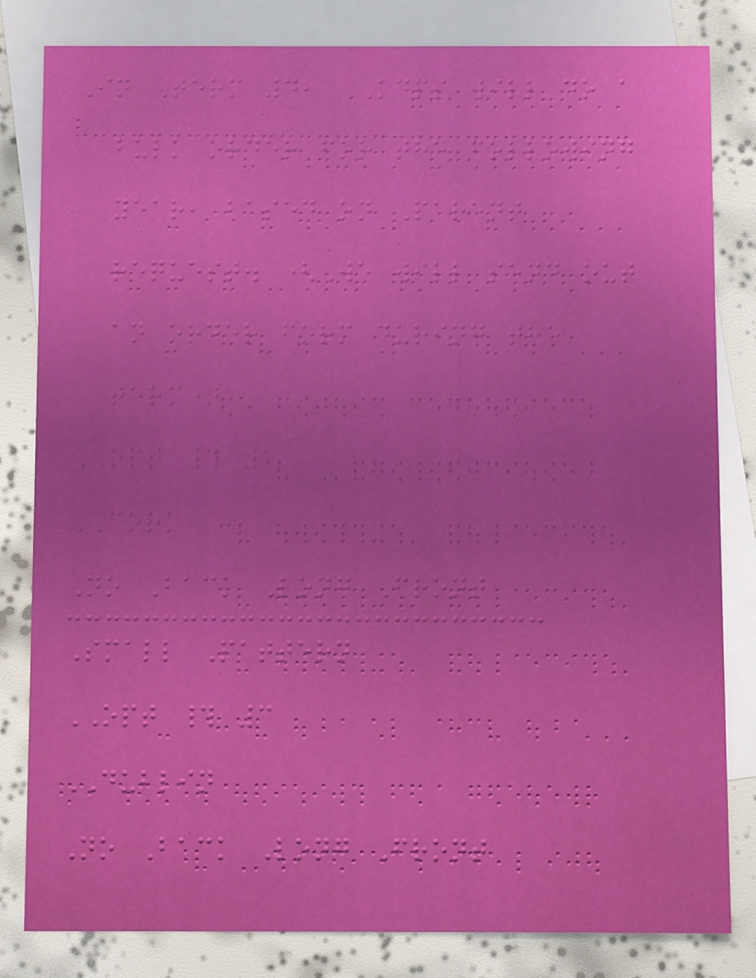In Term 4, KDPS will do a
bulk order for the following
year, based on Parent
request. (We will send out
an order form during the
term)
OPT # 1
CORK
No Back Long Front
Small Pattern
OPT # 3
DUBLIN
No Back Long Front
